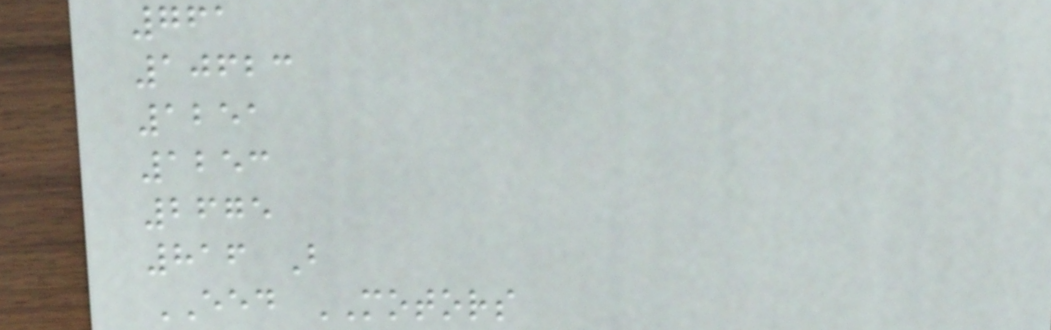761
10623
1251
1253
2675
816 B
EED MOTORS
